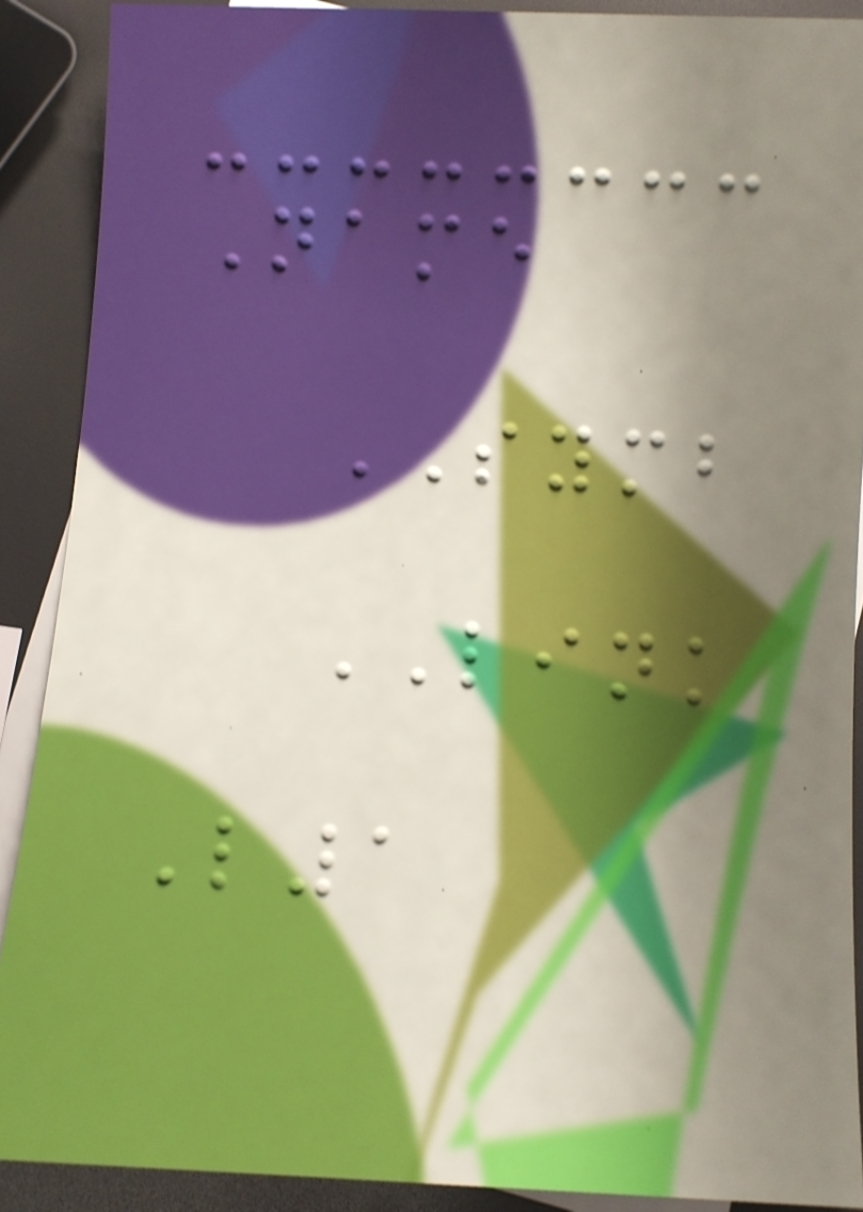Name
SYMB
LINK
L1
